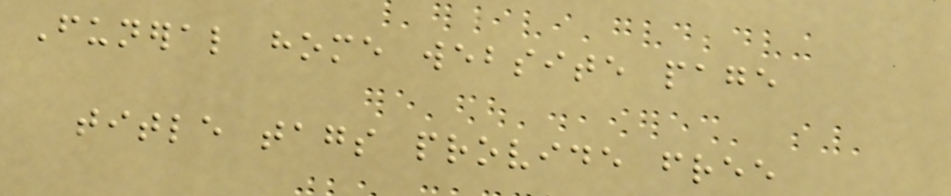Funeral home website page
title tags provide free
